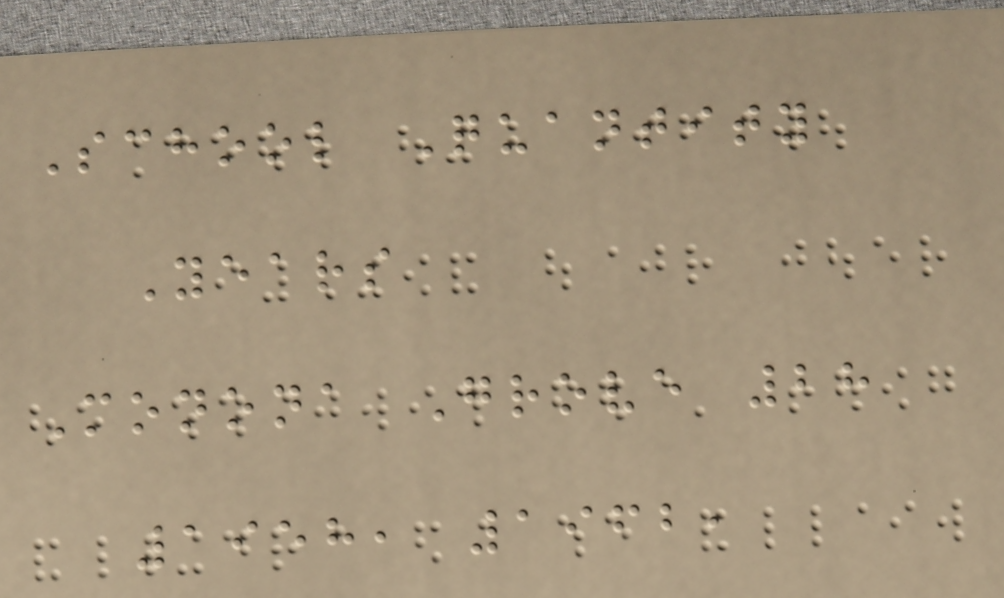School Quantity
Years
Monona Grove 28
1958, 1962,
